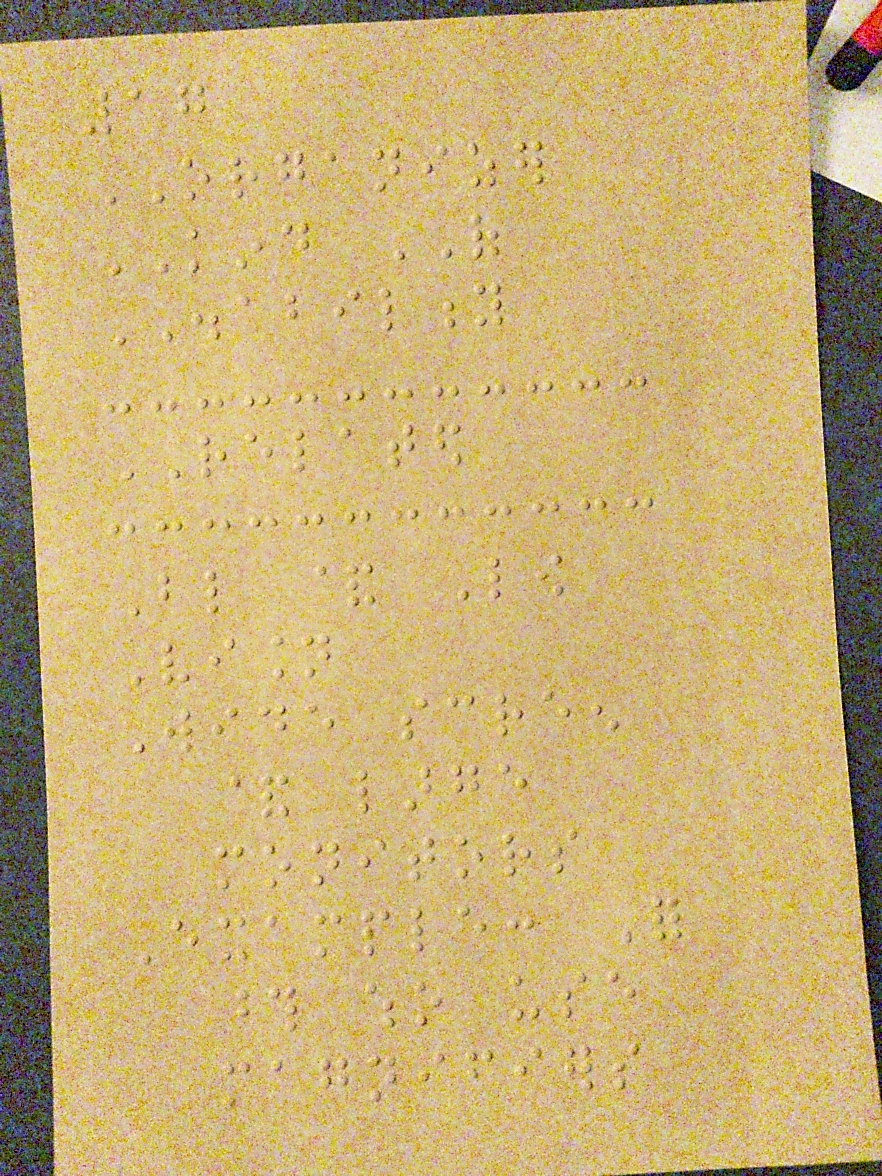17
ORGANIZER
KIND OF
DISABILITY
RELATED
Blind & Low
Vision
Wide screen
& large
monitors
Example: For
those who use
magnifiers
